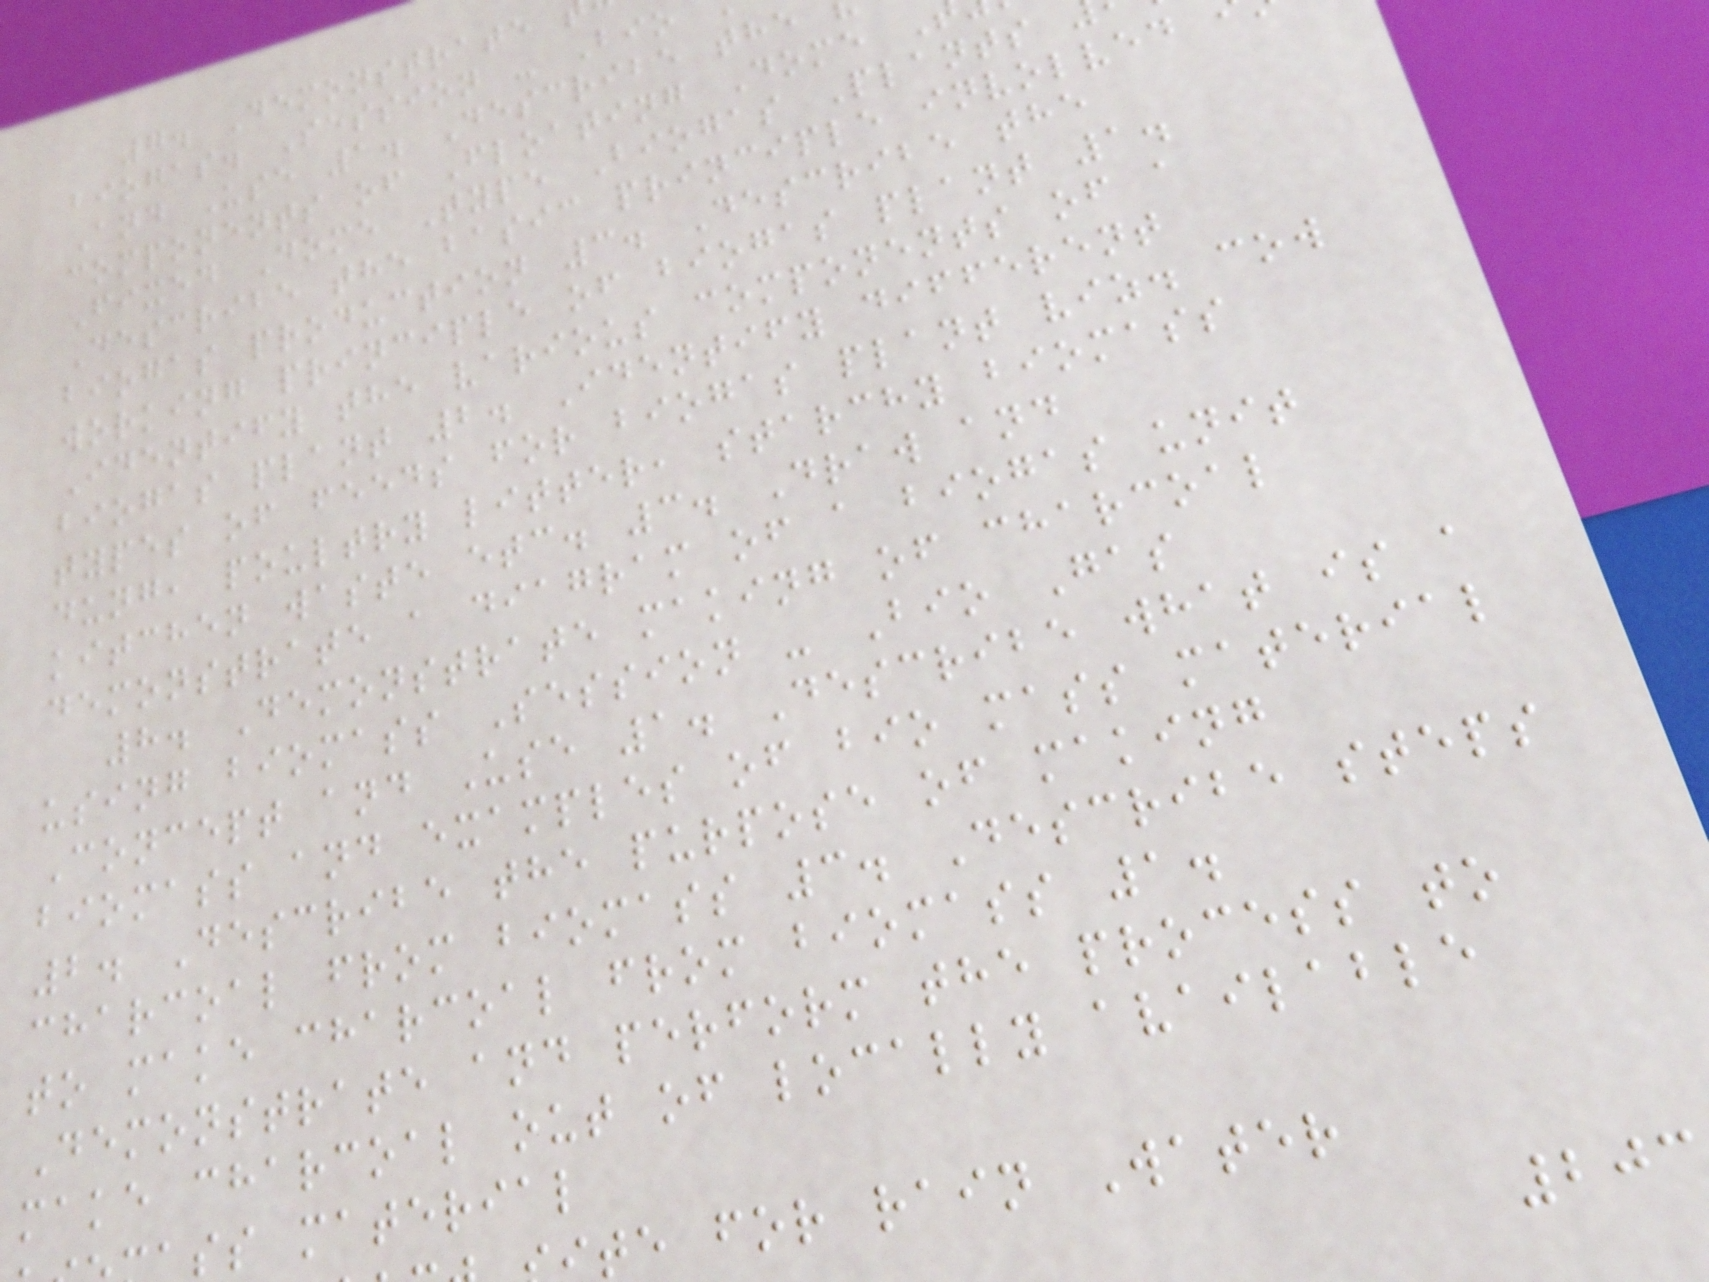7. Demonstrate
biogas. Session - Bio
And Use 1. Describe the
components of Floating Dome
Fixed Dome Type Biogas Plants
Describe the basic principle involved
biogas production 3. Describe the
working principle of biogas plant 1.
Identify the various components of a
biogas plant 2. Identify different
types of feeds for biogas plant viz. cow
dung, poultry litter, starchy biomass
kitchen waste etc. 3. Draw and
demonstrate a diagram of a biogas unit
8. Demonstrate making of charcoal
using biomass Session - Bio Gas
Concept and Use 1. Describe what is a
biomass and examples of bio mass material
2. Describe the purpose of making
charcoal from biomass 3. Describe steps
to make charcoal from biomass 1.
Demonstrate and perform the process to
make charcoal out of locally available
ss material
te for rain Water
203
